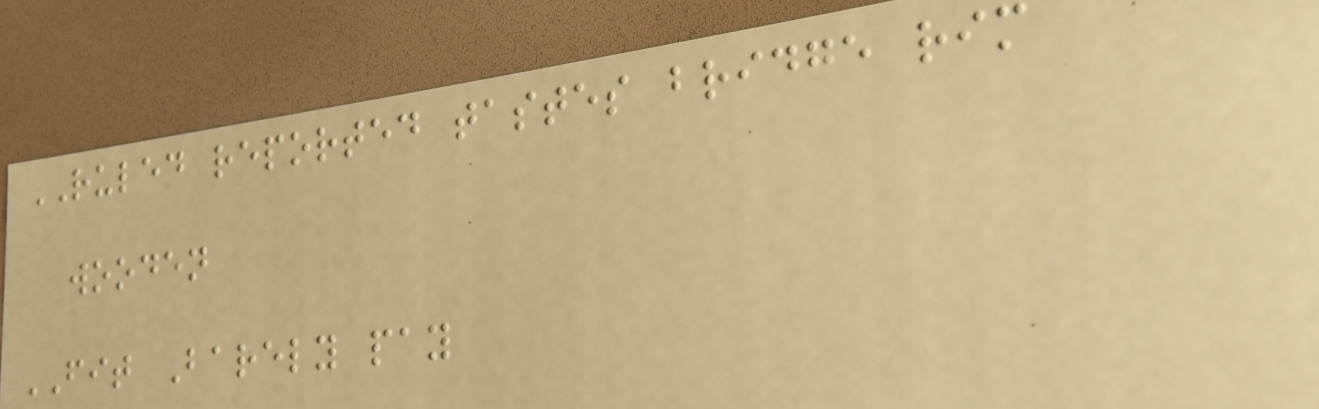RULED reported tastes bridge rim
wooden
FIT Barely pay
